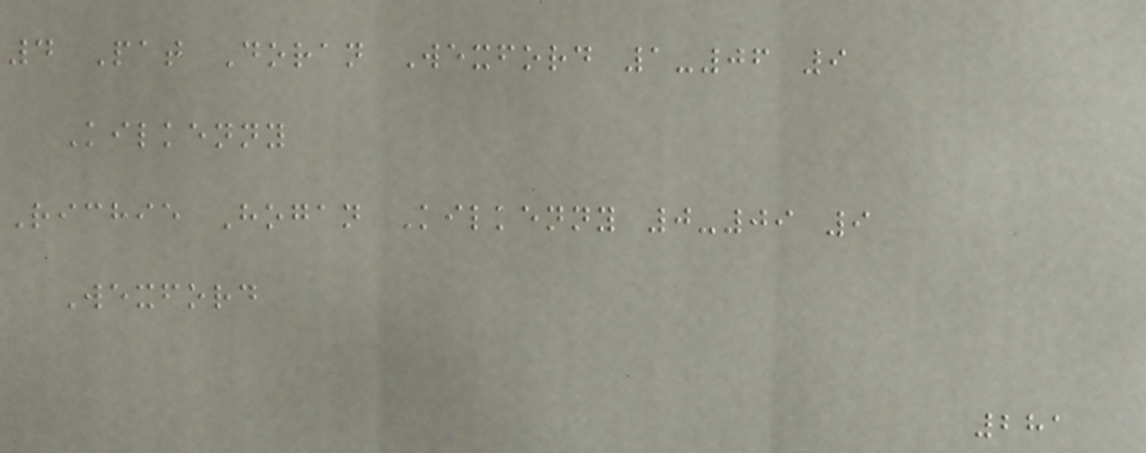4 Pat Doran Wexford 1-06 9
Kilkenny
Richie Hogan Kilkenny 0-09 9
Wexford
281
